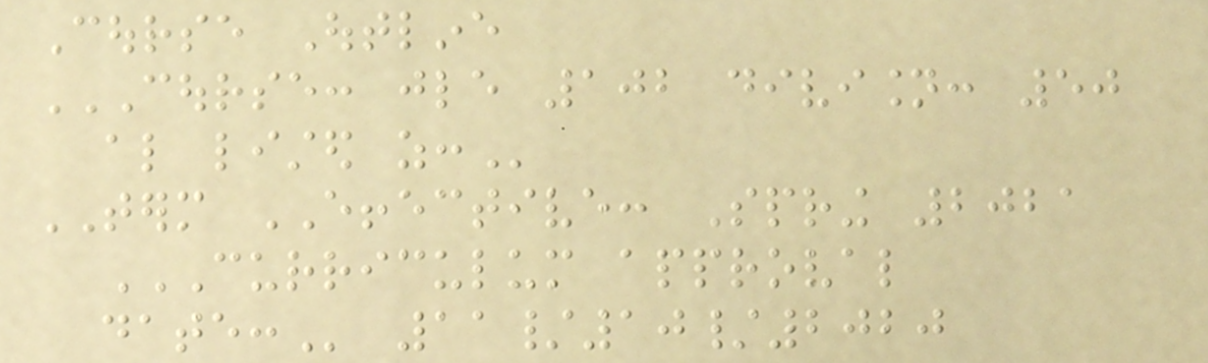Course Outline
COURSE: JLE 102 DIVISION: 50
ALSO LISTED AS:
TERM EFFECTIVE: Spring 2021
CURRICULUM APPROVAL
DATE: 11/10/2020
